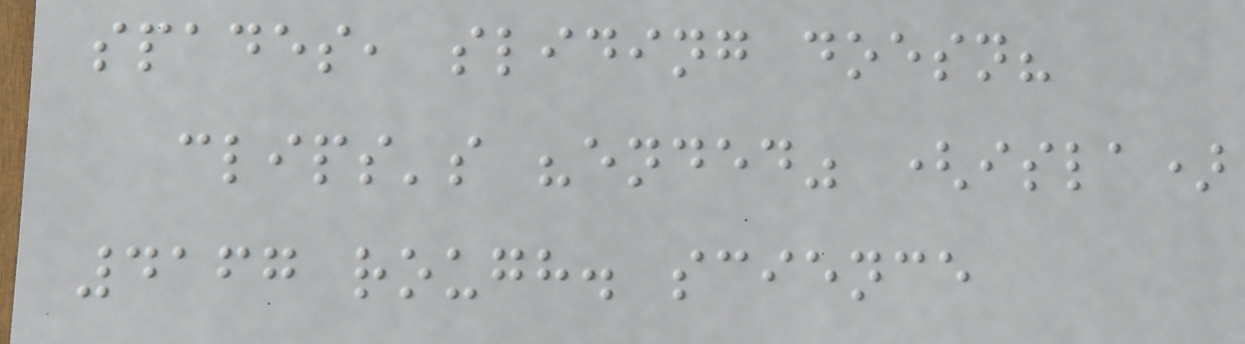spades, sliding doesn?
clips's "ended" (isla)
4167 rough. science
